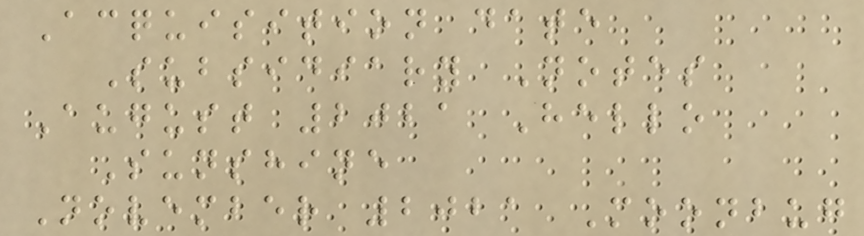Acquisition date
Subsidiary Notes
August 2021 Hello
Sunshine
November 2021 Moonbug
